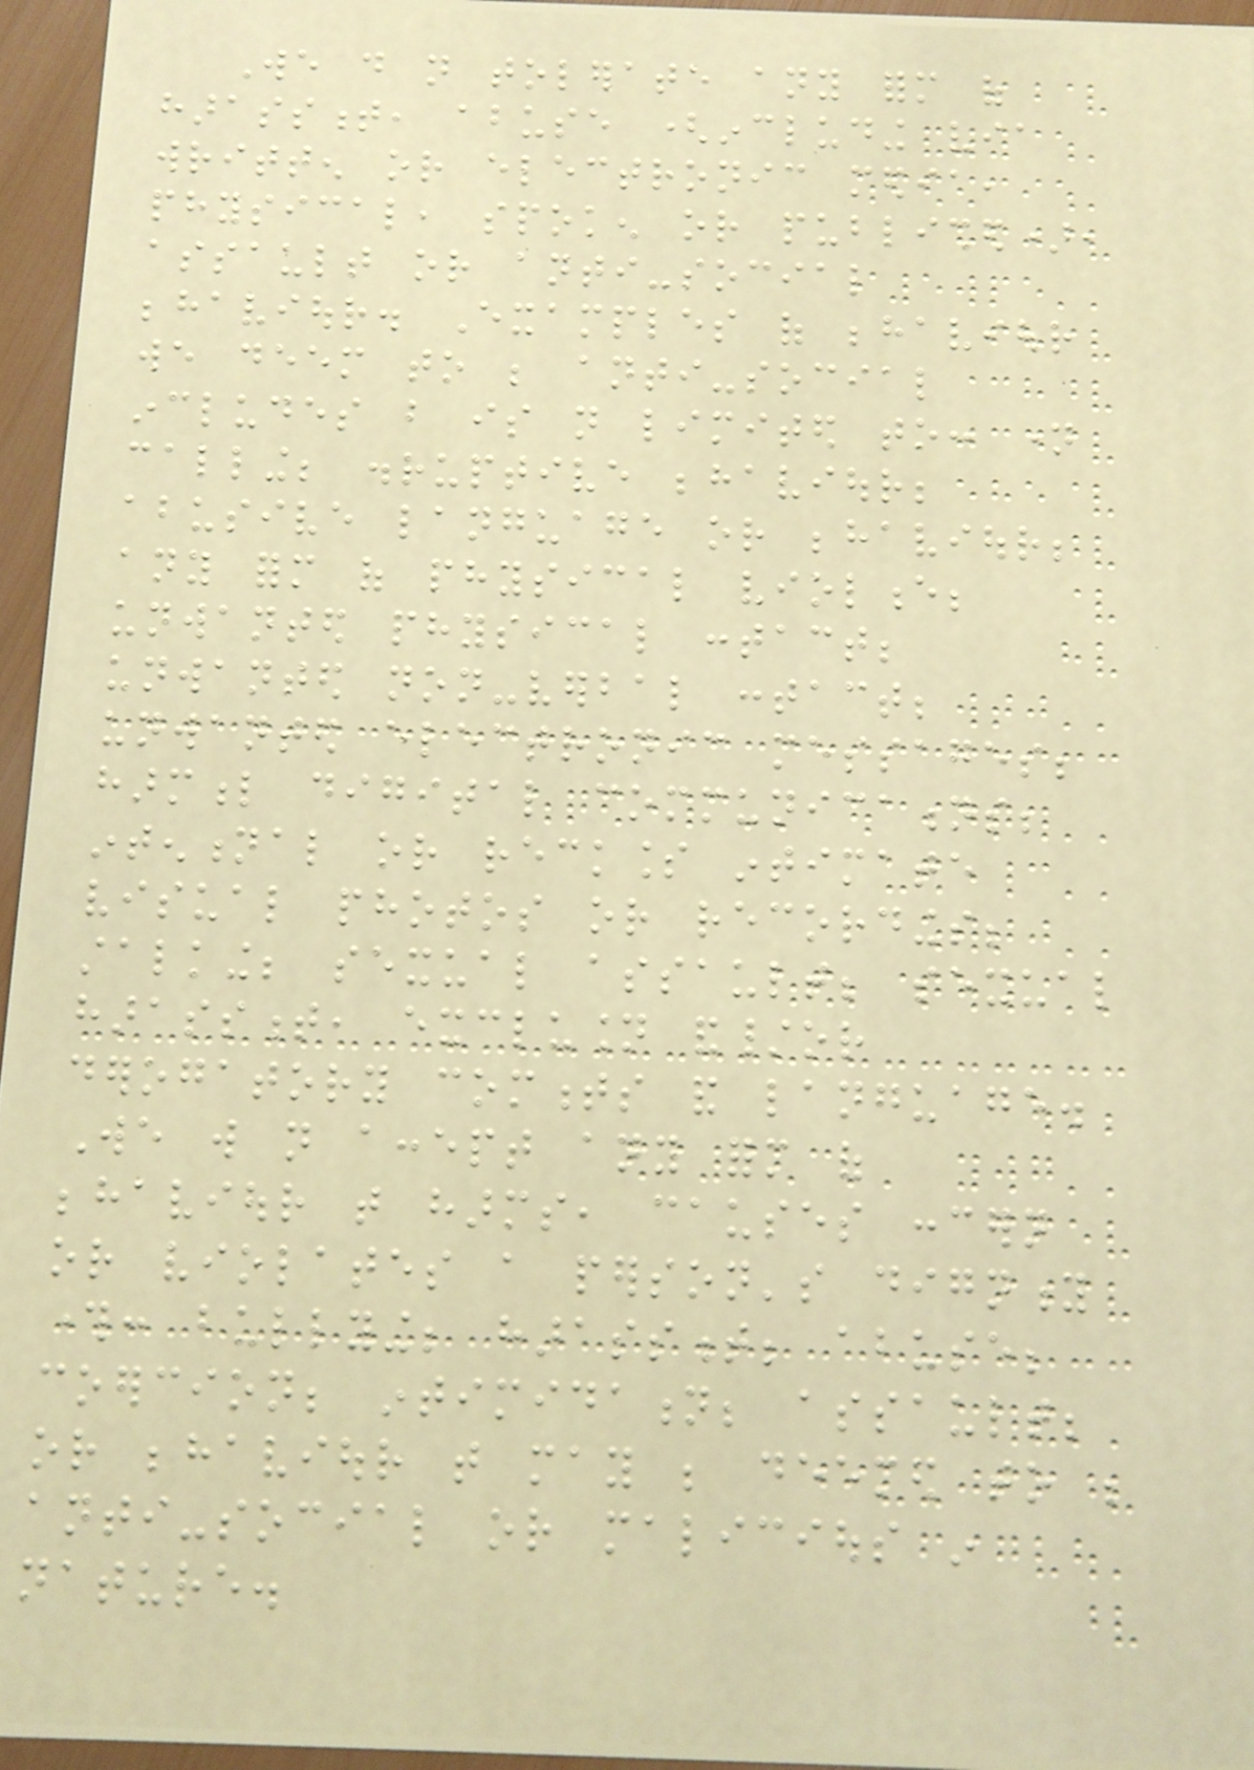We do not tolerate any form of
harassment, abuse (including via
written or electronic media,
physical, spoken or published),
assault or anti-social
behaviour. Examples of behaviour
we deem to be anti-social
includes but is not limited to: name
calling; disruptive behaviour;
abusive language or behaviour;
any form of physical violence;
unwanted physical contact;
unwanted non-verbal contact;
unwanted electronic messages;
harmful digital communications;
intentional or reckless intimate
visual photos or recordings;
stalking; sexual assault; sexual
harassment, exclusion and/or
derogatory comments and language.
We will not accept any form of
behaviour that harms, causes concern
or violates a person's dignity
through: bullying; harassment; abuse;
coercion; intimidation; assault;
or behaviour that may be deemed to be
anti-social or malicious in
nature.
